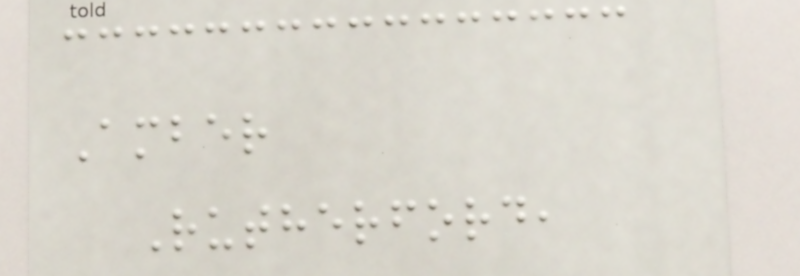Amber
Rutherford,
